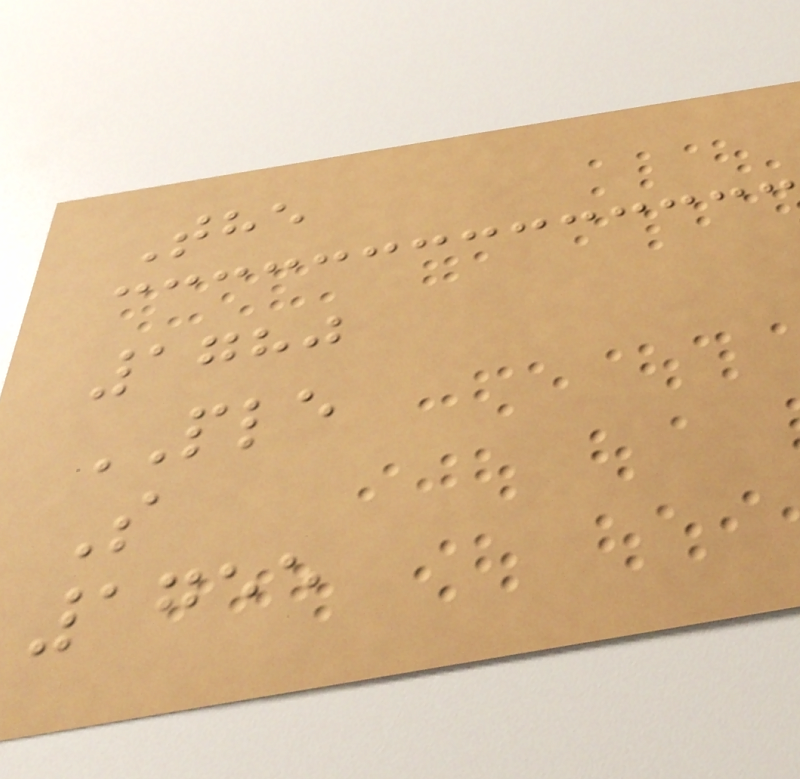The
1780
PLE
S
1755
